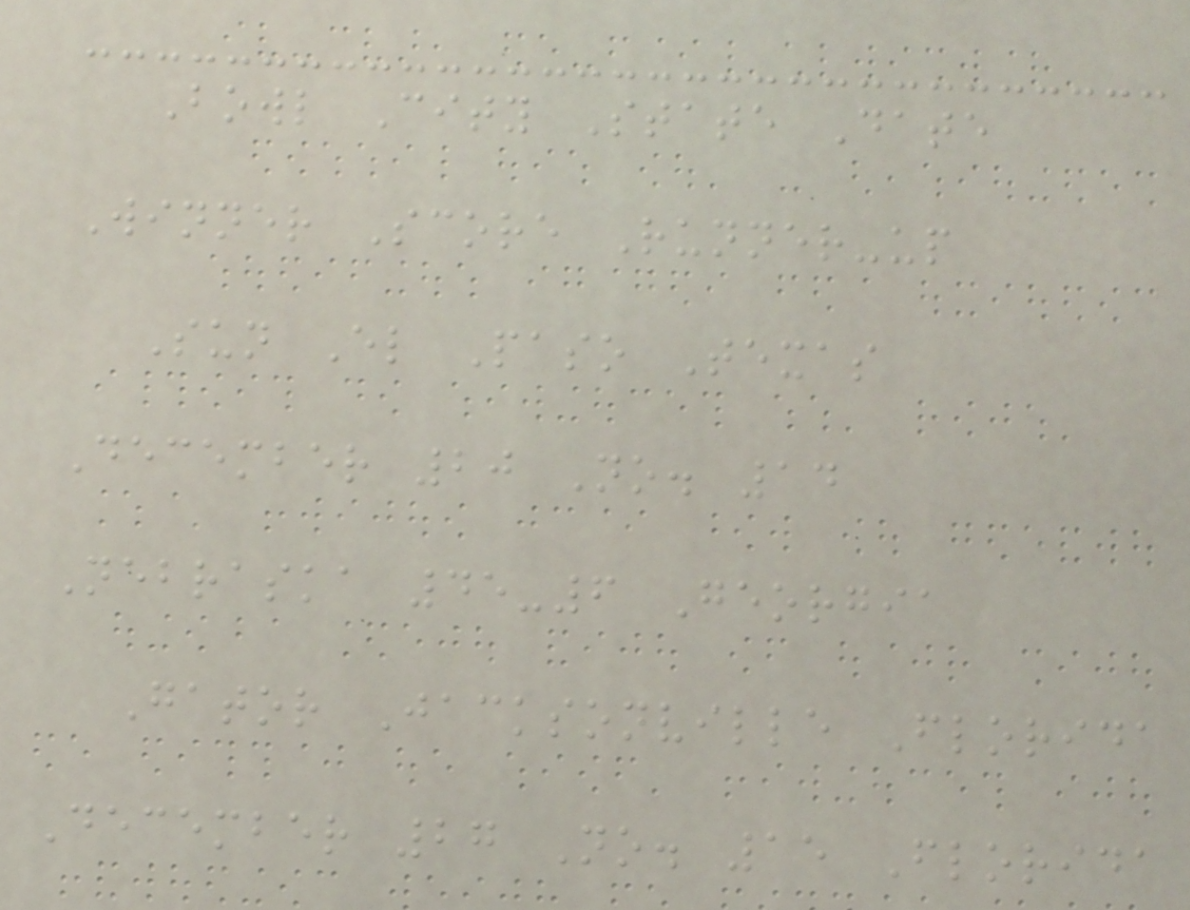Bowl City State Date
Winner Score Runner-up
Sun El Paso Texas
December 20 No. 14
Nebraska 45-6 Georgia
Gator Jacksonville Florida
December 27 No. 15 Florida
